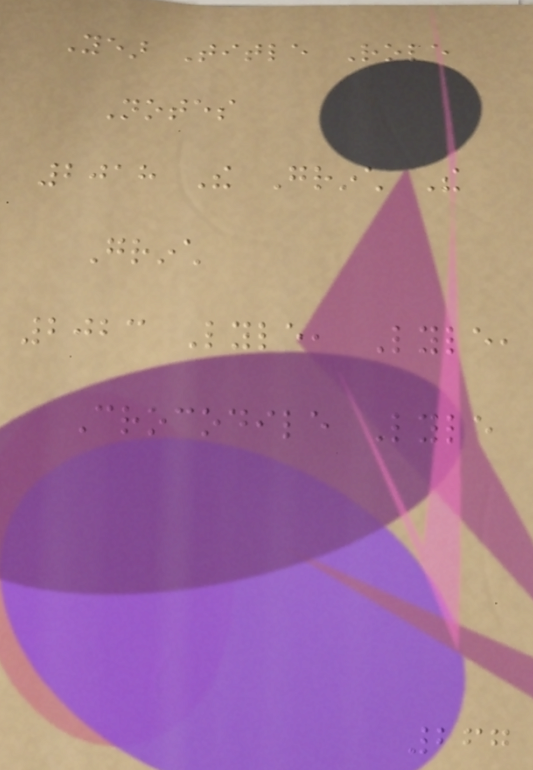Year Title Role
Notes
2018 The Grinch The
Grinch
2023 Lyle, Lyle,
Crocodile Lyle
267
